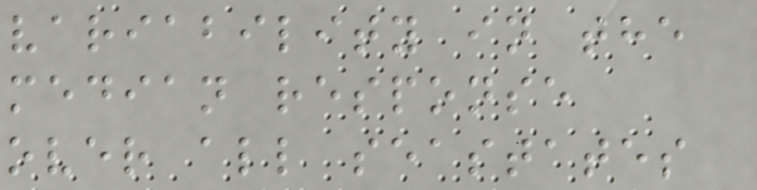variability in the
median response
over all seastates
